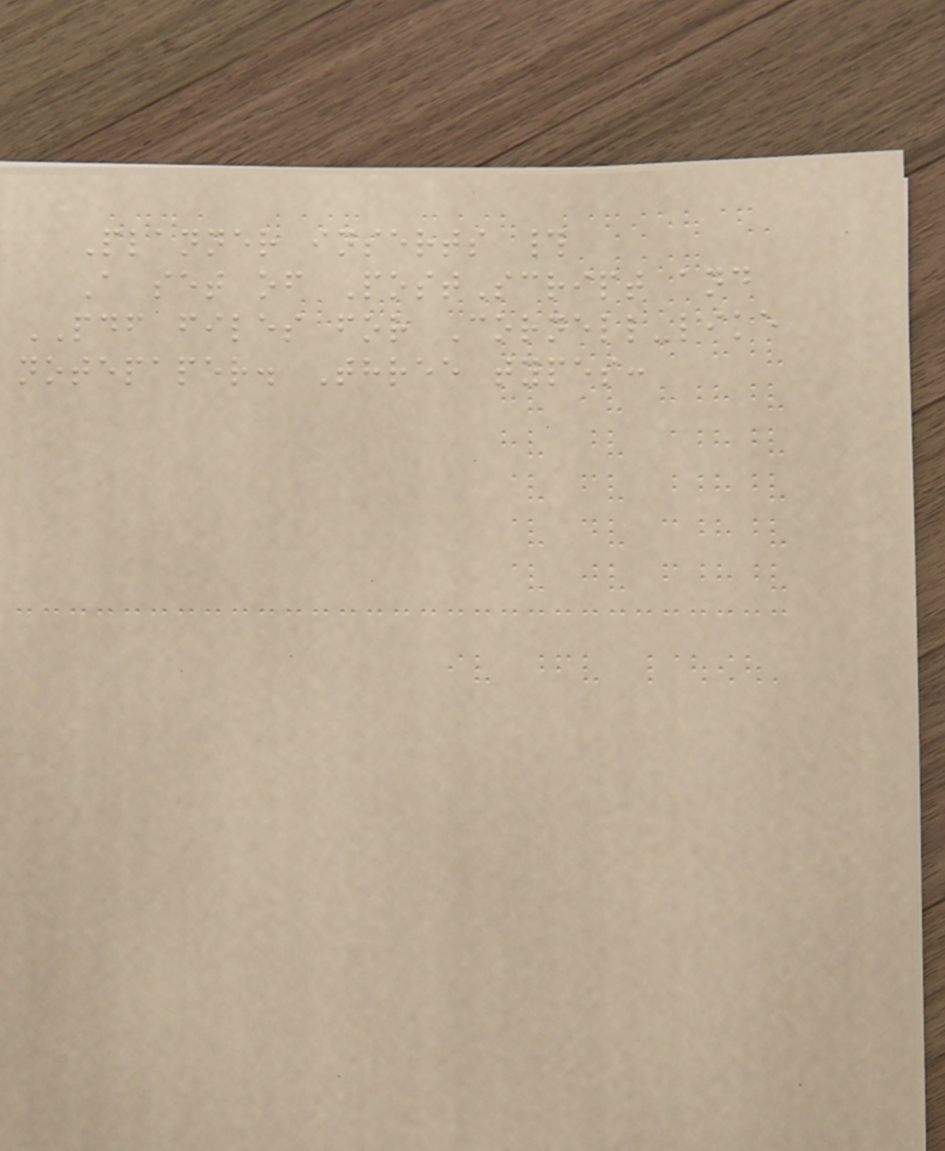Planner inserts #
A set of PostScript and
PDF files for Cornell-like
notepaper. Three types:
